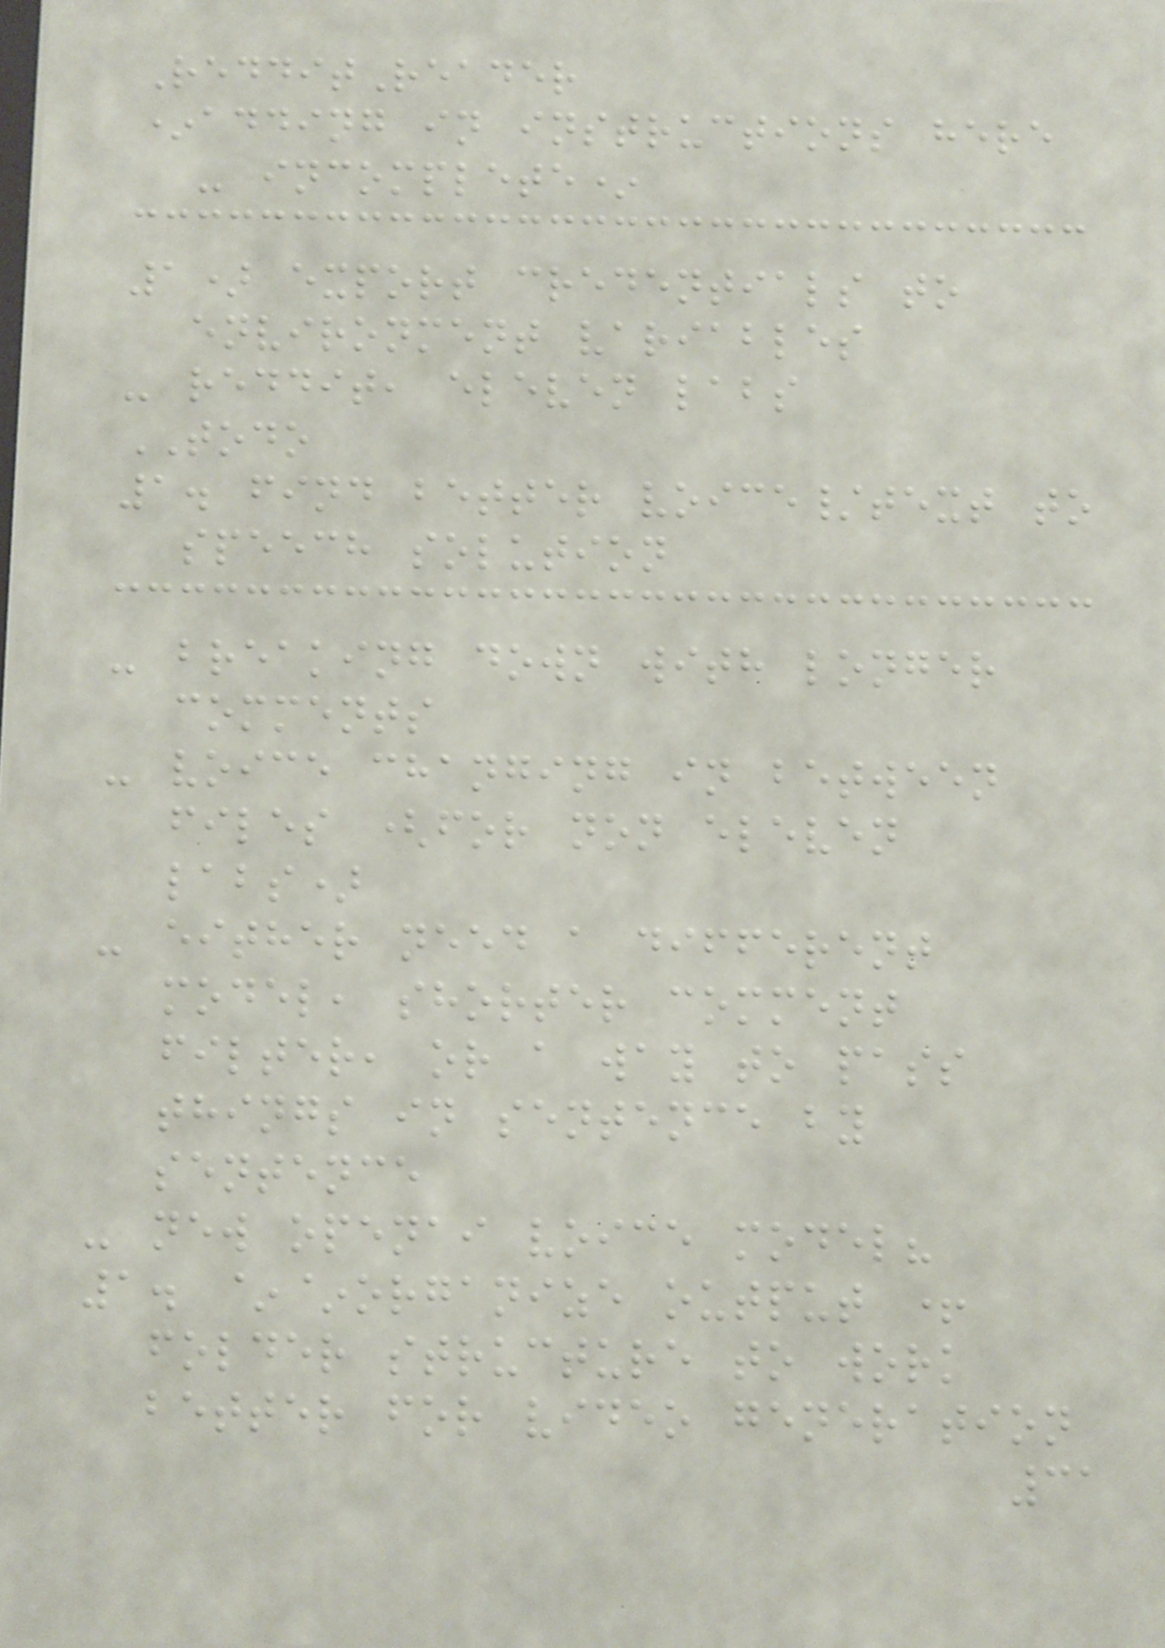RedditReader
*adding in instructions here
- incomplete*
1) export credentials to
environment variables
- reddit, eleven labs
TODO
1. find better voice/text to
speech solution
- breaking down with longer
comments
- voice changing in between
files (for non eleven
labs)
- either need a different
model, shorter comment
filter, or a way to pass
things in sentence by
sentence
- new openai voice model?
1. ~~organize output +
folder structure to work
better for video generation
31
